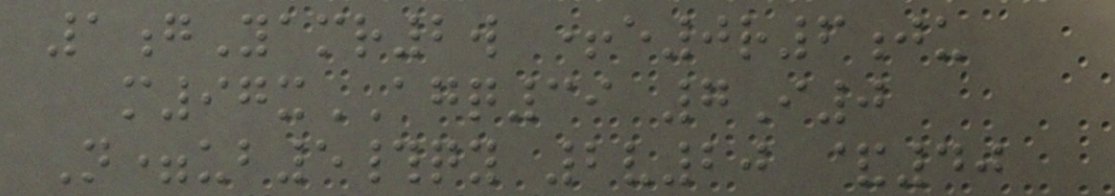1gYamr2w +e0r6ju
m97xAGQ39 7I0
N=ub5#qy 2v20 &40
